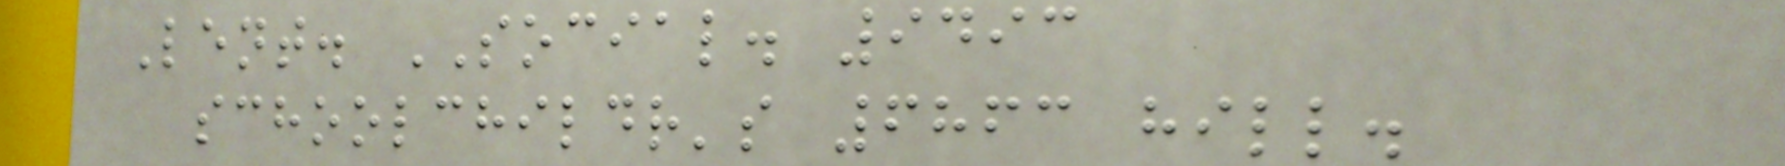Lent. SOCIAL. 9493
schoolchildr's 6863 hill.
